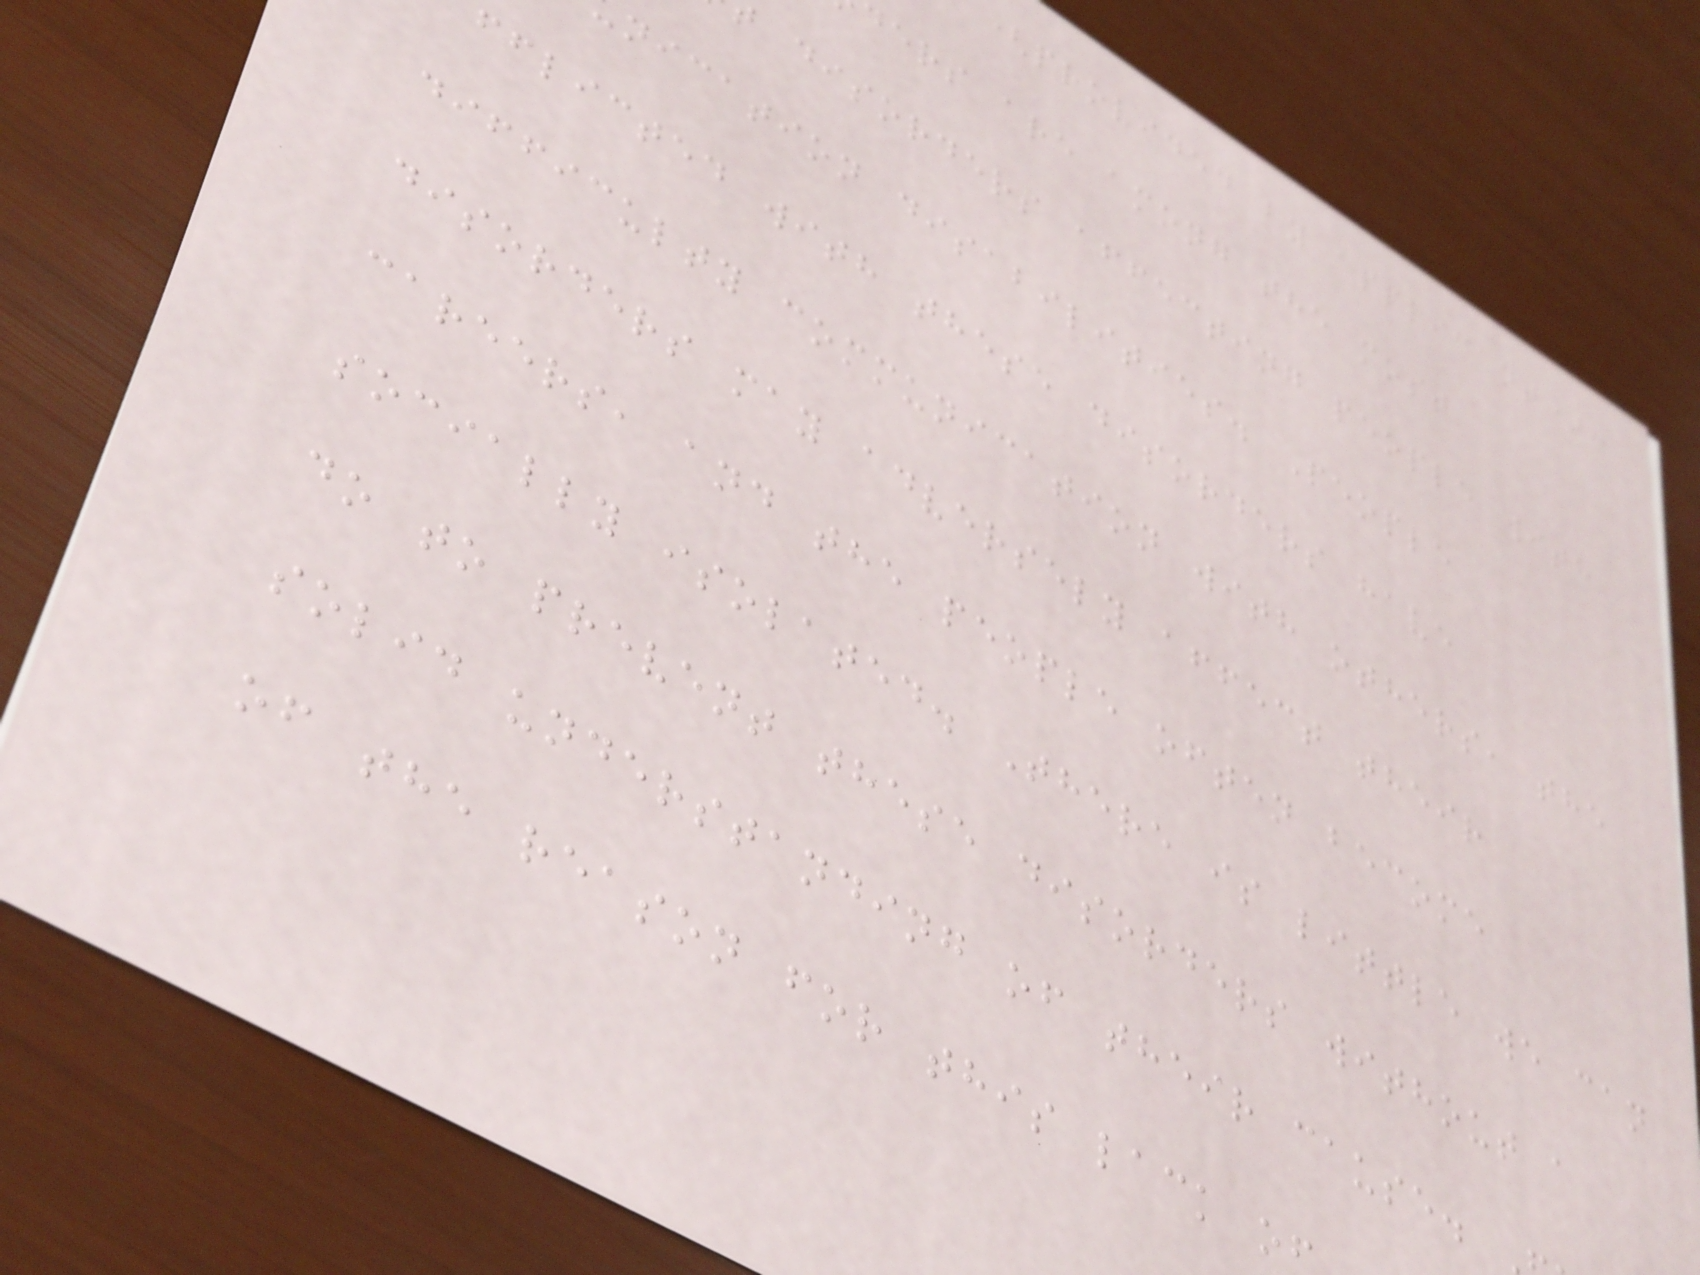(provided by applicant):
ders are among the most
disorders affecting people with
nication disabilities. People
fflicted with these disorders have
difficulty communication with others, the
disorders may adversely affect their
careers, and the people often become
socially isolated. There is little we can
do to prevent these disorders without a
solid understanding of their cause.
of the reason for this lack o
